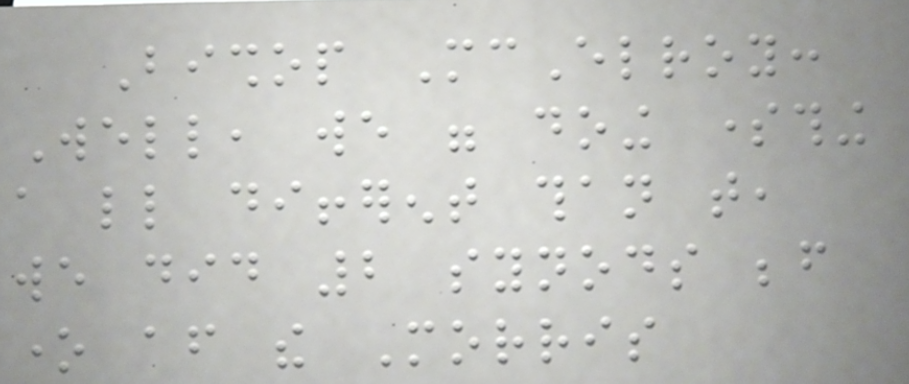Bishop McElroy:
Well, we were doing something
a little different than that,
we did 2 synods before
one after the Morris
